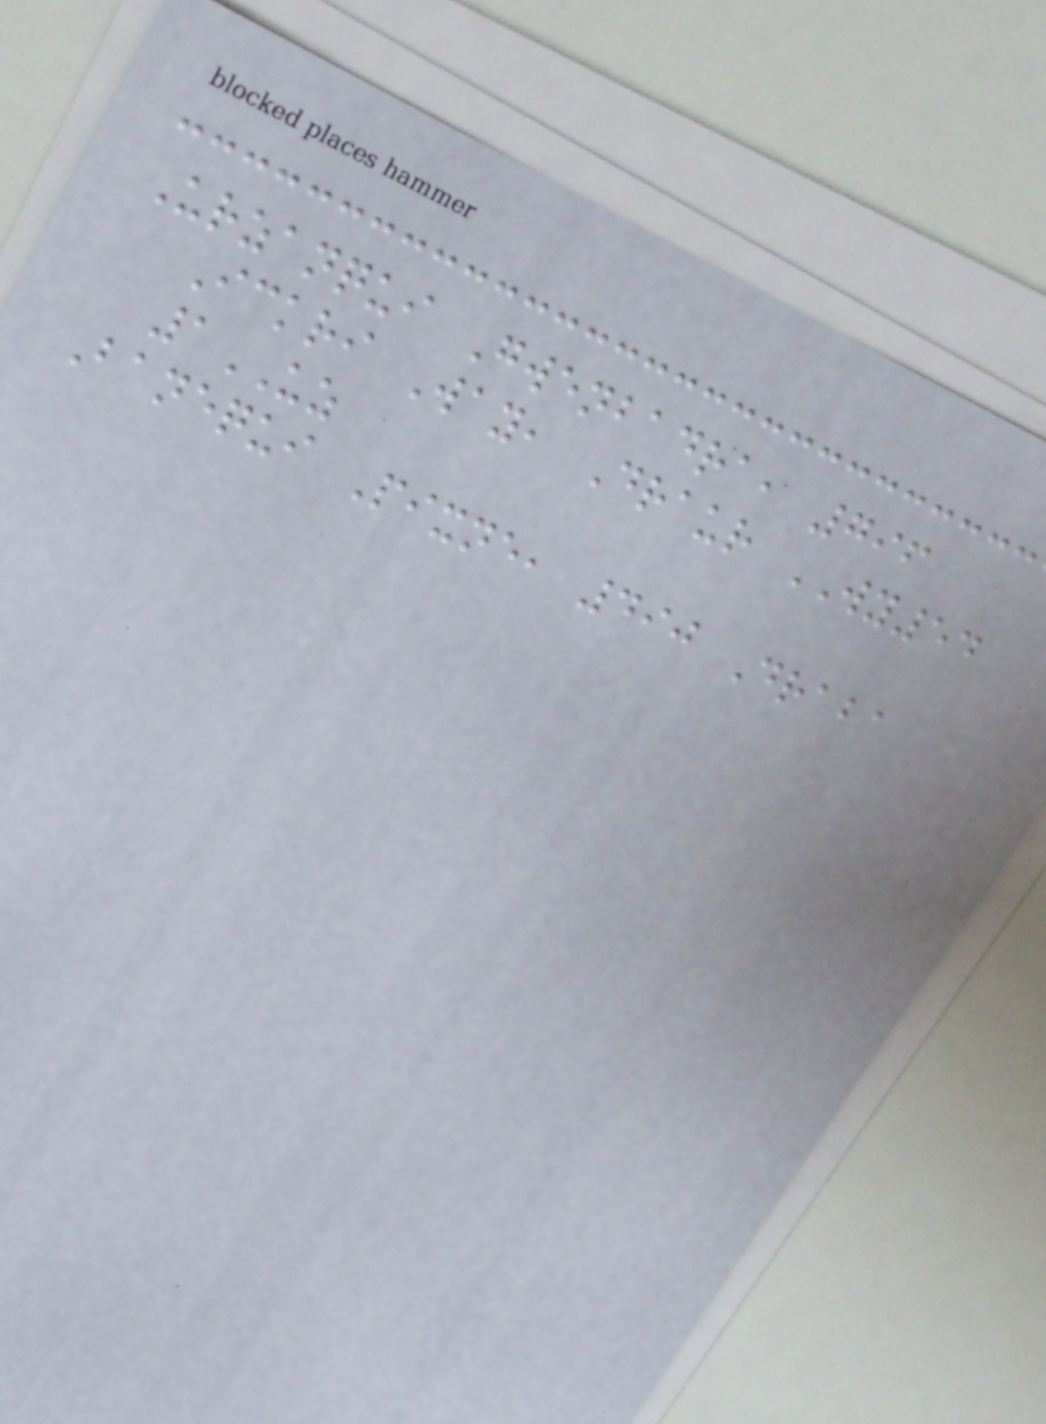Urzanqui Gwenbadra, 796
Ickri Way, Draur WY54
1UZ
Banequi Pixne, 490 Draba
